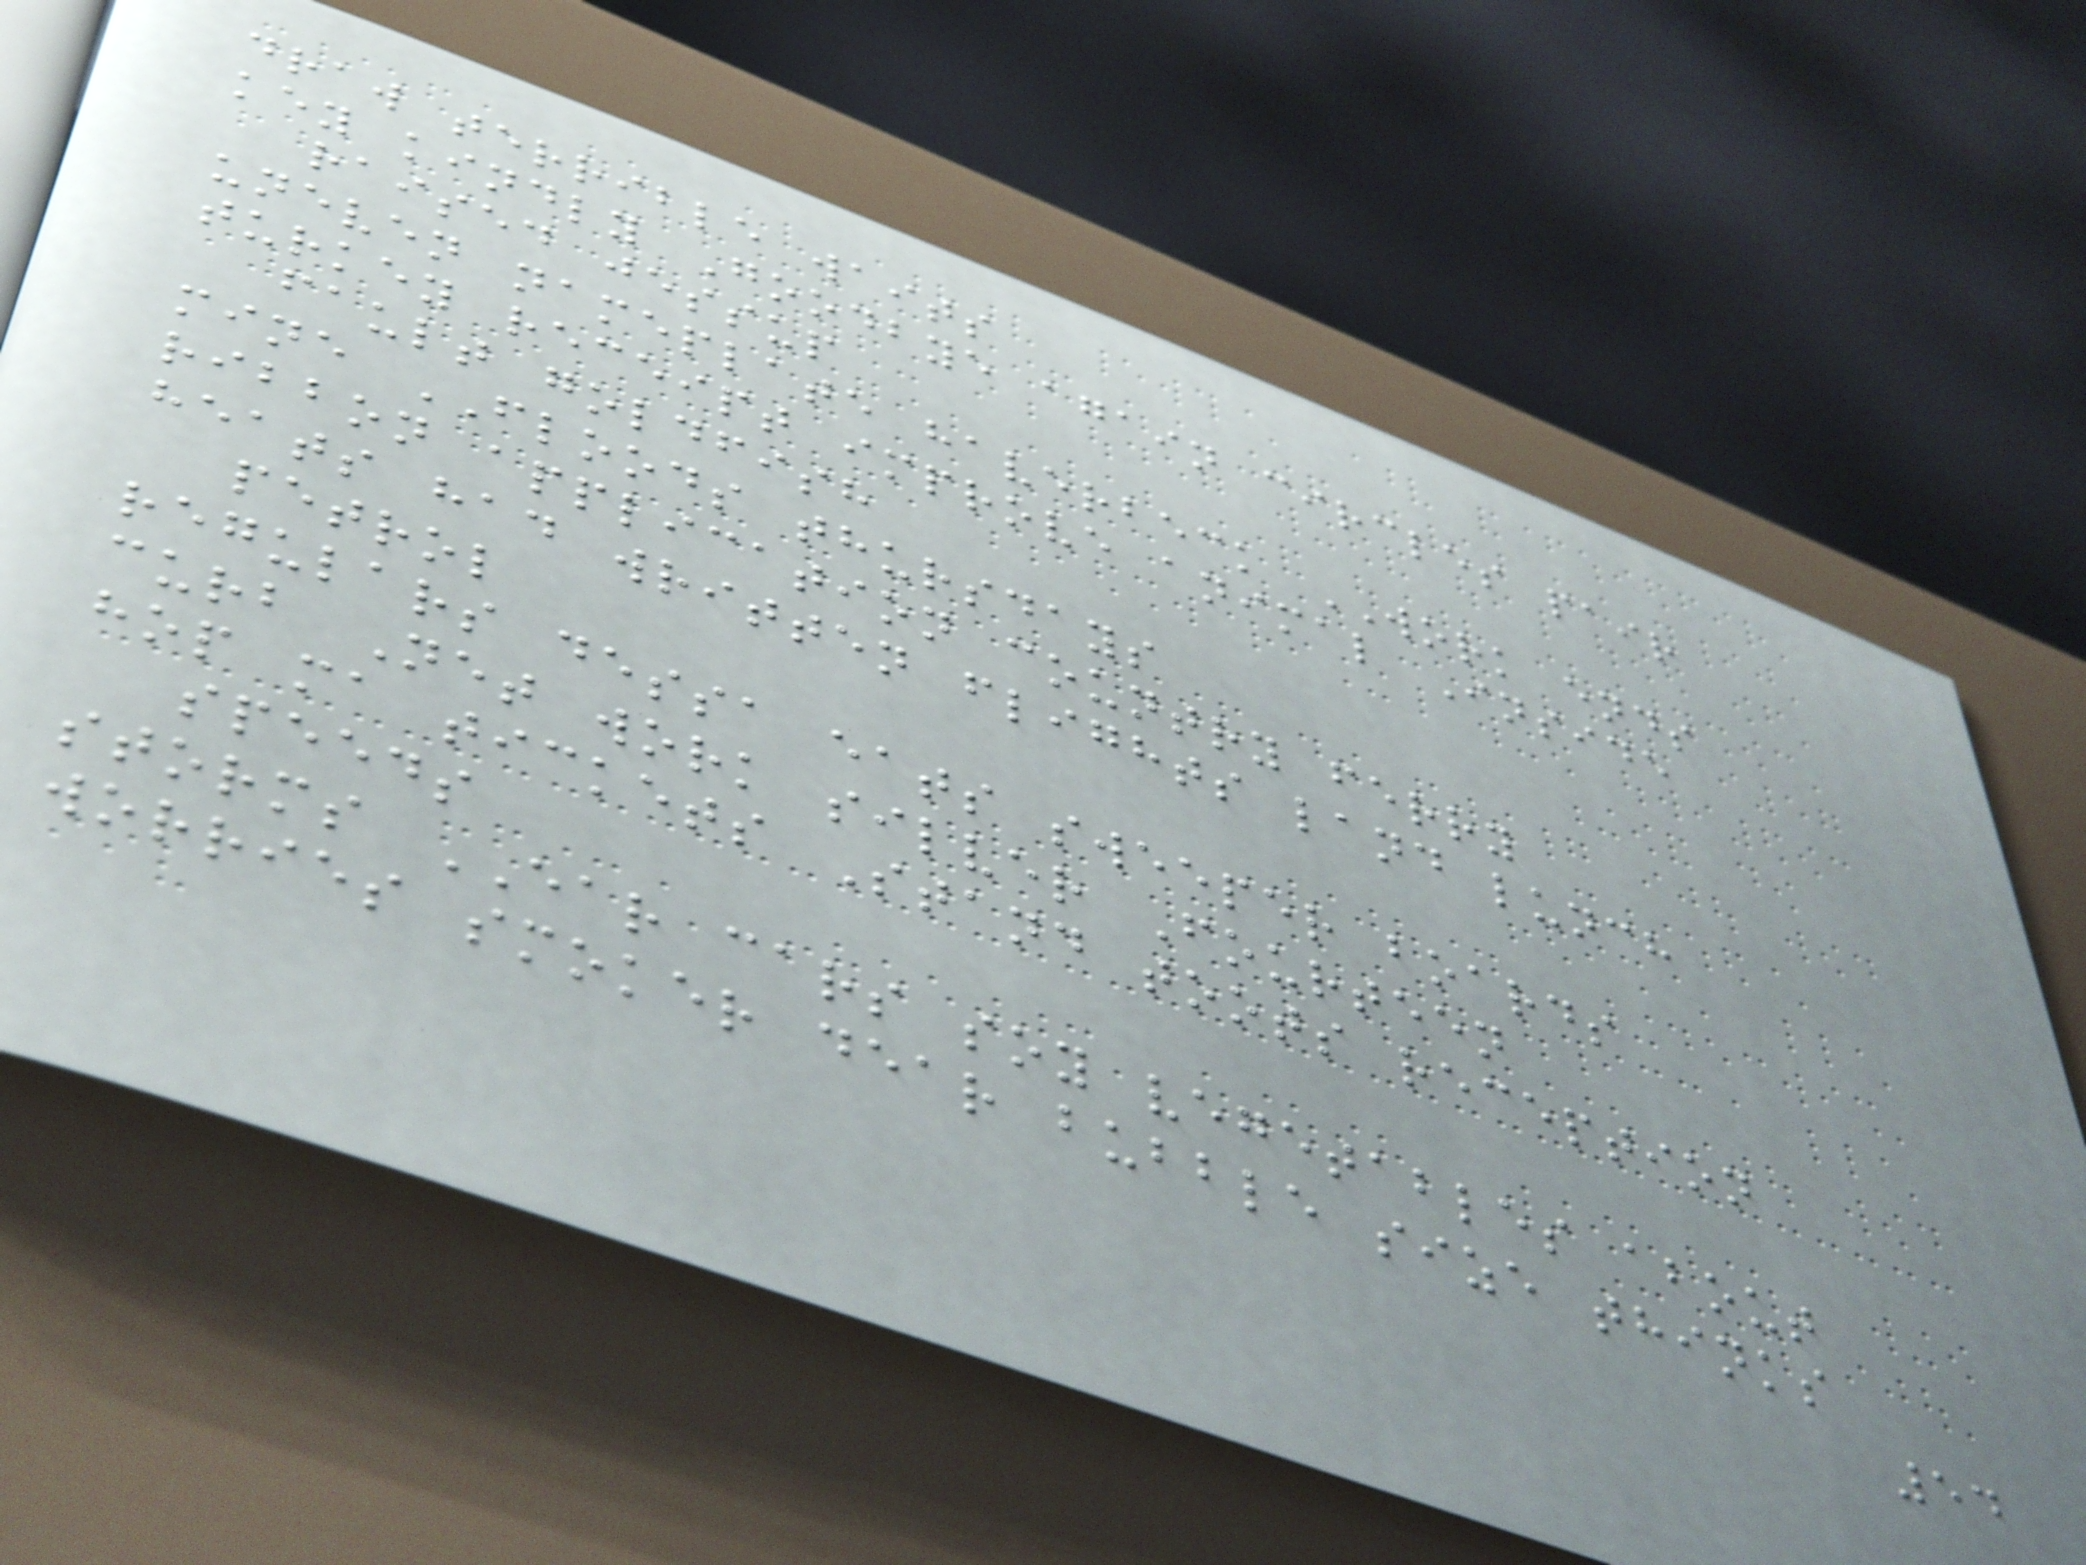draw terrible waits
key kindly Goodbye again circles pair
raised jessup
uneven nameplate haverbeck WORK ends
turkey receipt improve animal Inside
fault goldfish
mine FLOODS thursdays
ribbon application country ferry
heats had written flights land lunch
petrol
regulars dessa eats sweeper boards
curb Net work silver Fourteen
hop ma tickets Stand toots reception
speeds
storms EAR cars soy vegetables about
worries smoker dear bubble size thinks
54
